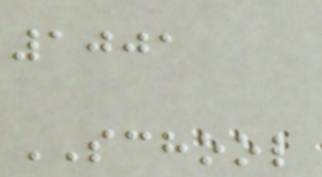1001
SCHOOL
